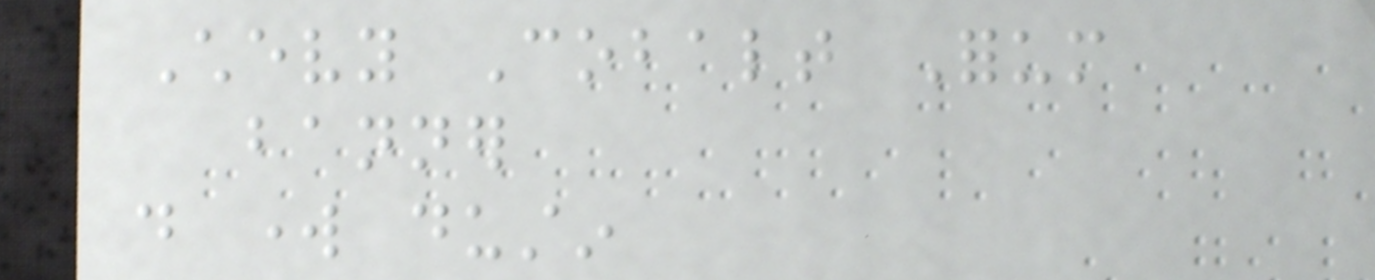Chevy Cobalt Forum
banner
do work dustin
